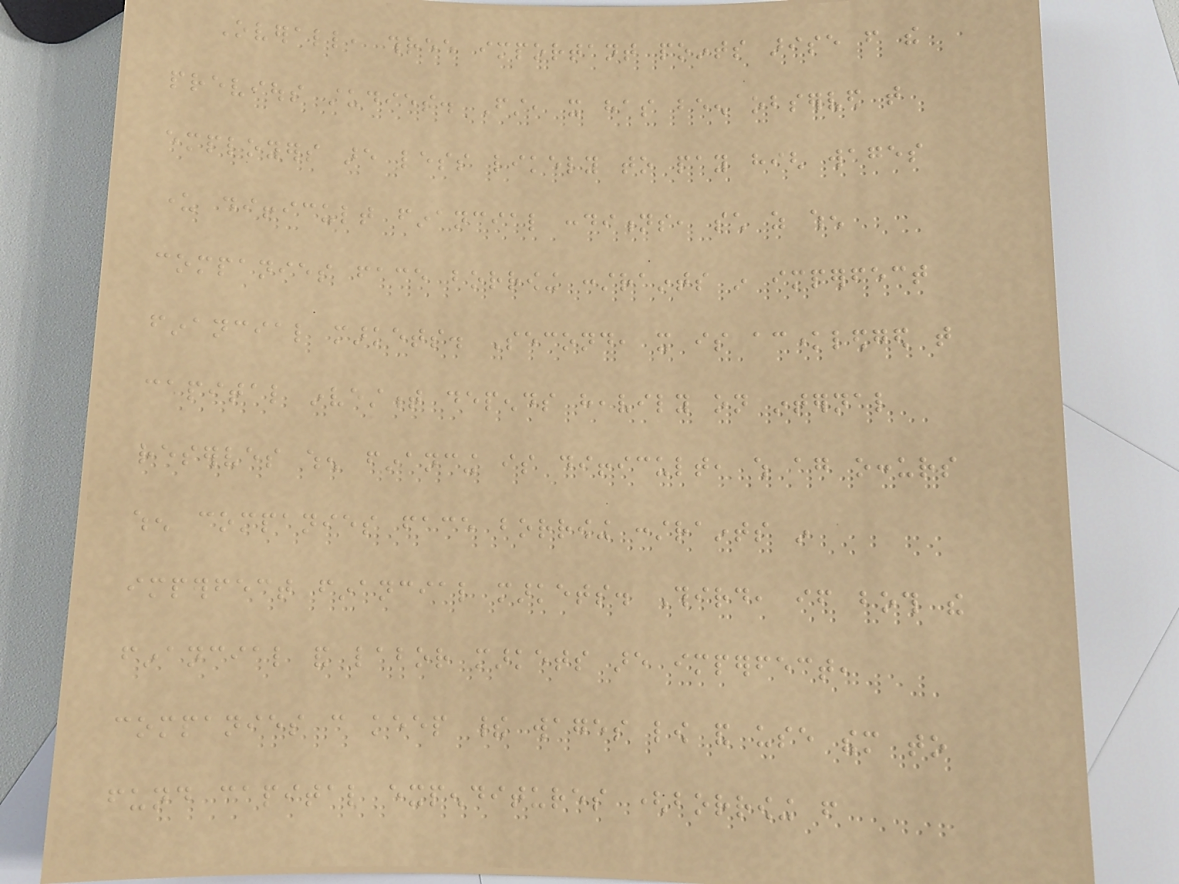Overall, three important points arise from the
previous studies. First, it has been observed that
employers are less likely to pay high wages
under difficult financial conditions, such as when
companies face borrowing constraints in imperfect
financial markets. Second, it is acknowledged that
capital investment depends heavily on internal
reserves when financing is difficult, which again occurs
when companies face borrowing constraints in
imperfect financial markets. Third, if both the
financial and labor markets are imperfect,
companies can keep their wages low and use them to
fund capital expenditures (borrowing from
